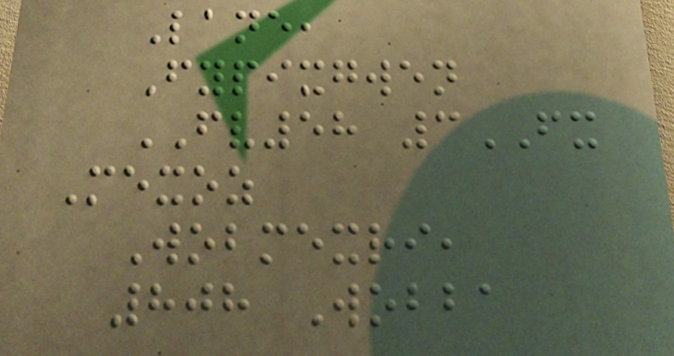Lane,
Fypixgwen
FV58 3FX
Mexoz
Wobmexri,
808 Wobba
